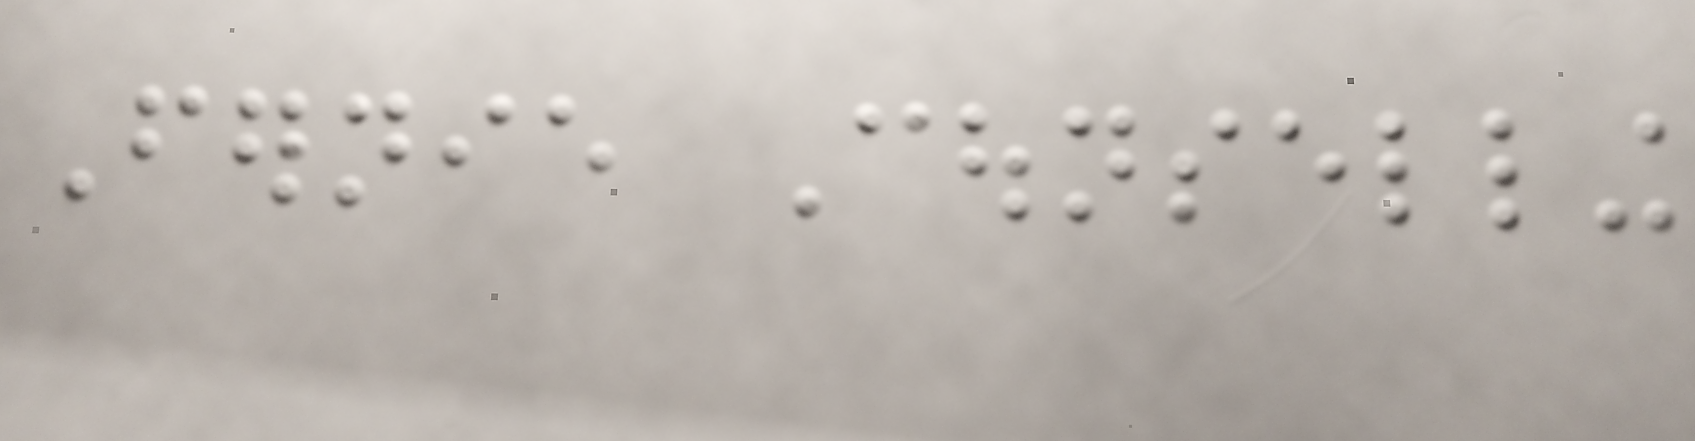Fernie Counselling
